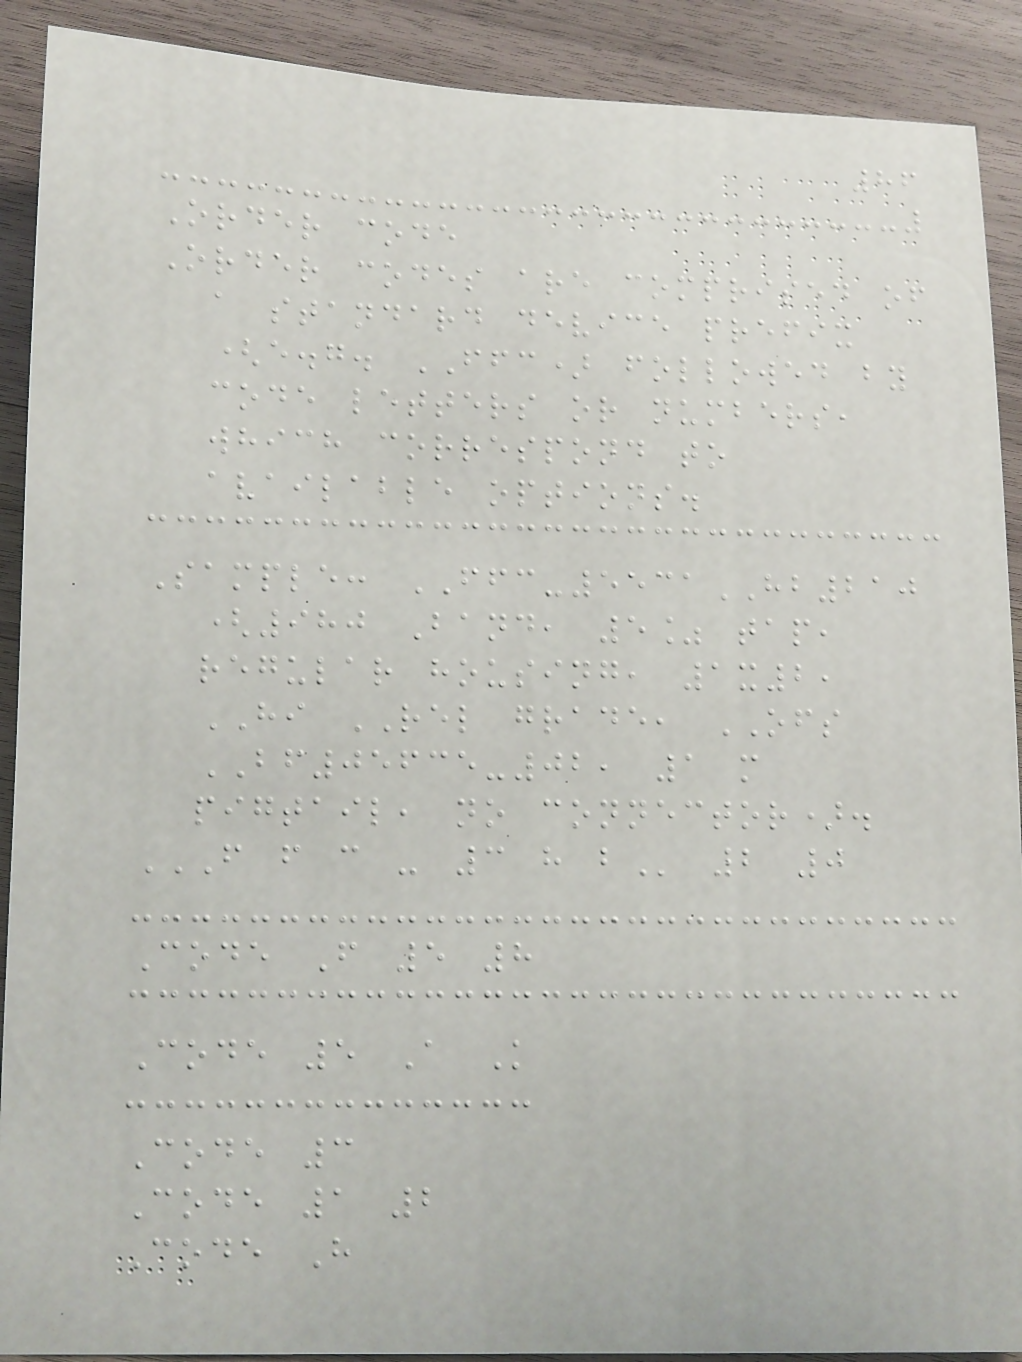86
Order code
Order codes are comprised of
a standard device prefix
(e.g. FFC) followed by
code letters or numbers,
which correspond to
available options.
Sample: FFC-5531HB210
(980 Band, 5% tap,
regular housing, 1x2,
HI REL grade, OFS
BF05635-02, 1 m
pigtail, no connector).
F F C - 3 H B 2 0
Code F 5 8
Code 5 A K
Code 3
Code 1 2
Code H
